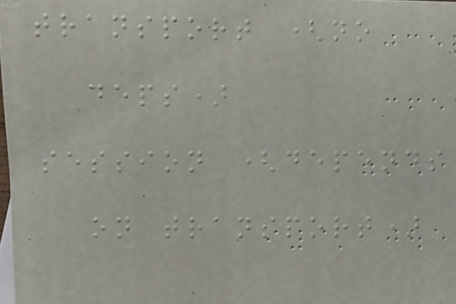transport (no
deps)
session (depends
on transport)
